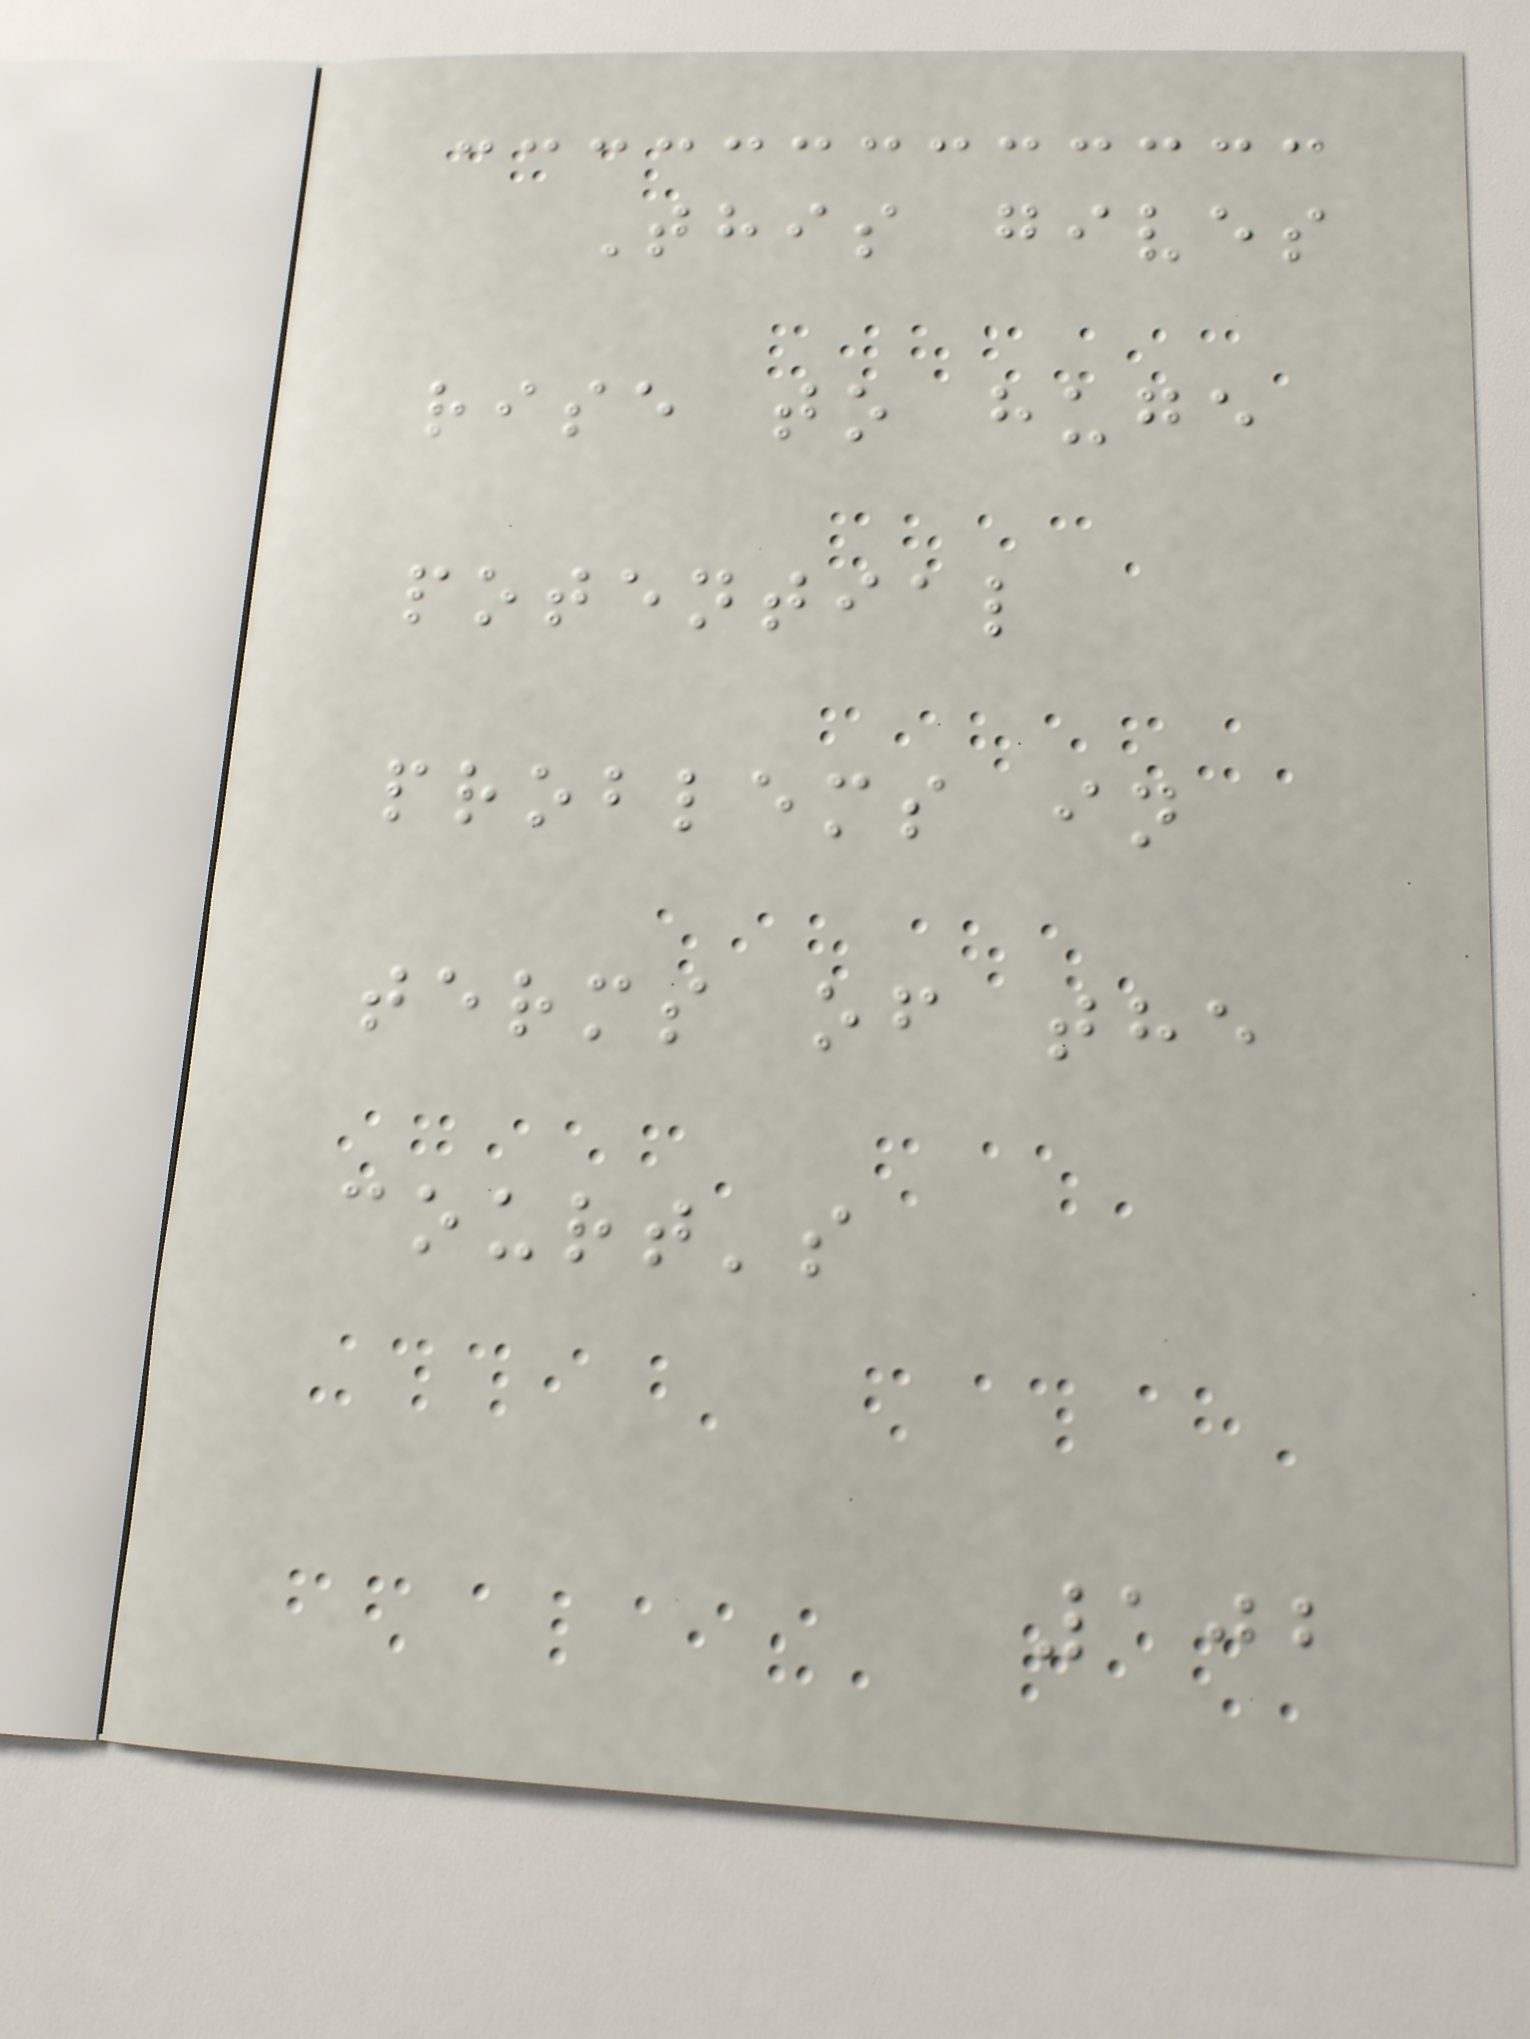This gives
rise to huge
potential
problems in
terms of the
court's
102
